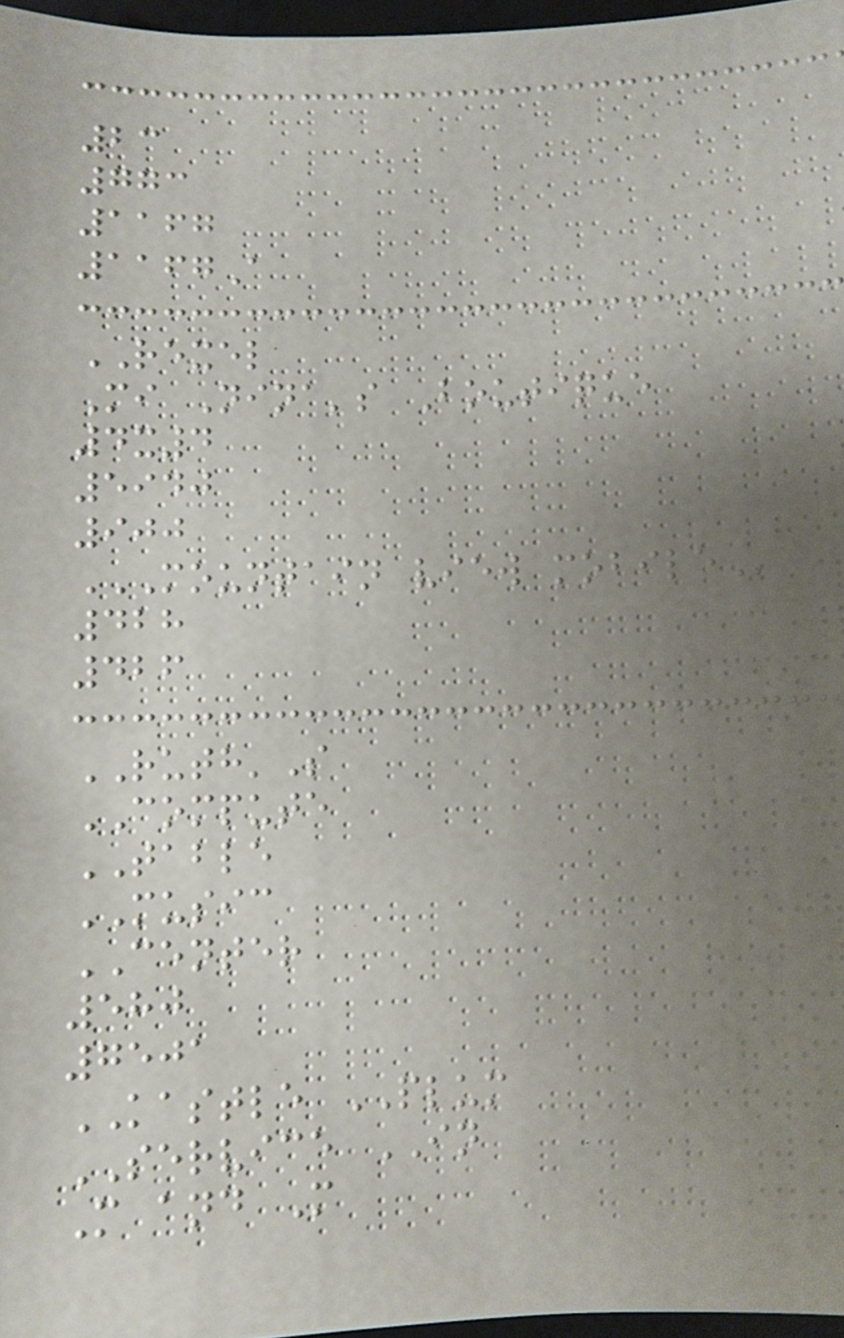23
773
1167
1167A
REXEL
Mi Nina's Boutique
4x4
5940
900
MOUNTAIN VIEW MOBILE
428
426
RUTH'S
COMPUTE
TABLE
MUSIC
CENTER
580
7501
KASTLE PLUM
SERVICE IN
M and M
